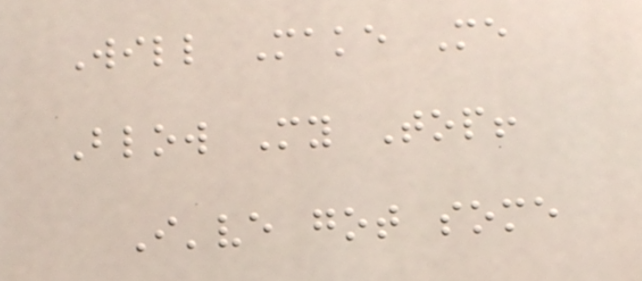Will Make Me
Blow My Top!
I've got some
